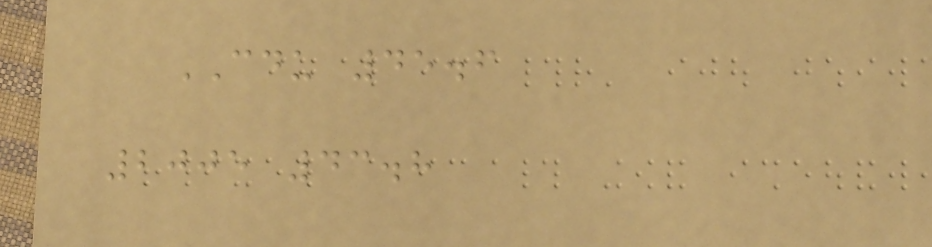CDU 45.6
2005 43.8
